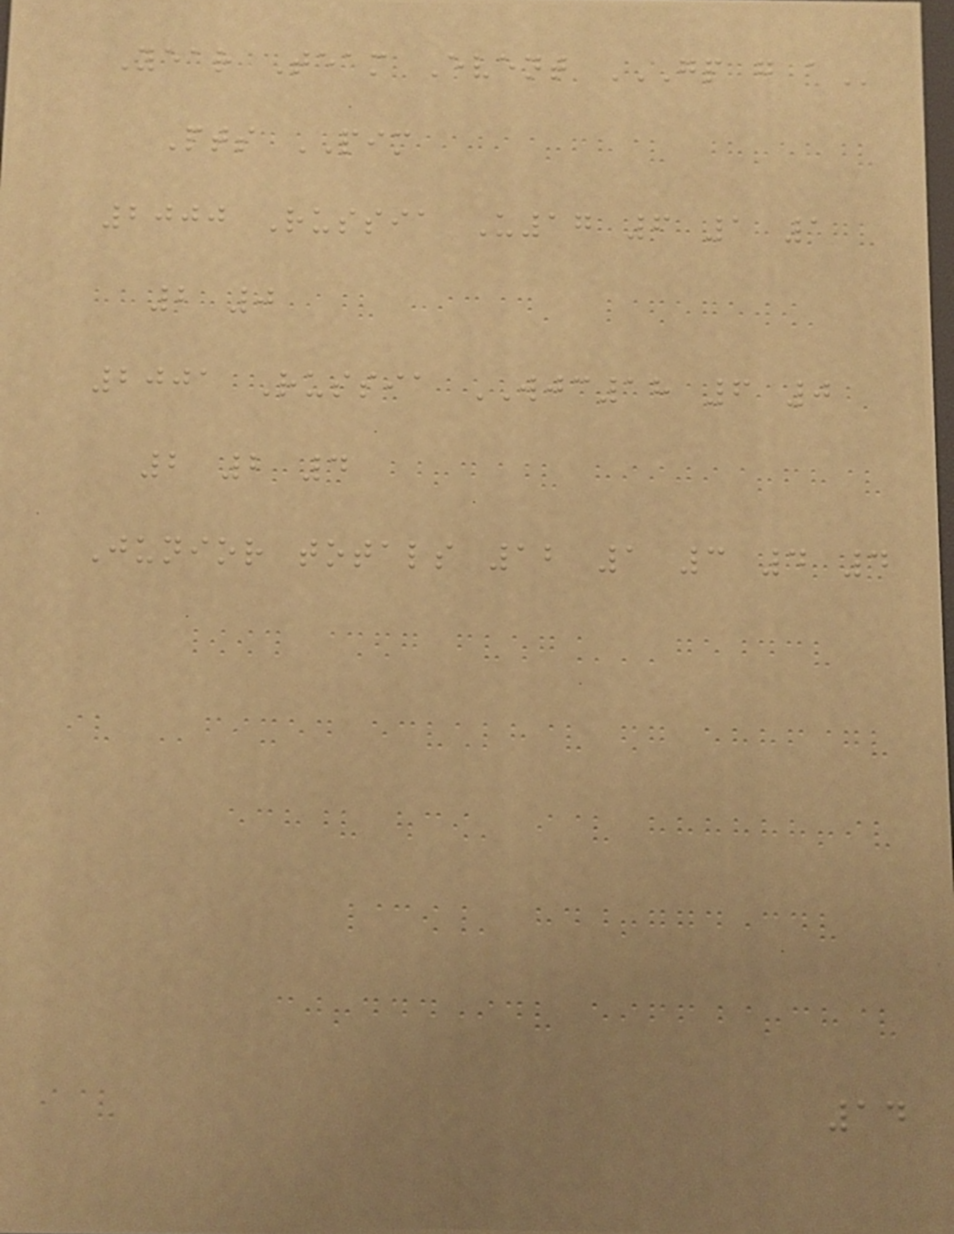Year Team Event GP G A
Pts PIM
2000 Russia U17 6 1 1
2 0
2001 Russia WJC18 6 0
2 2 4
Junior totals 12 1 3 4 4
14
